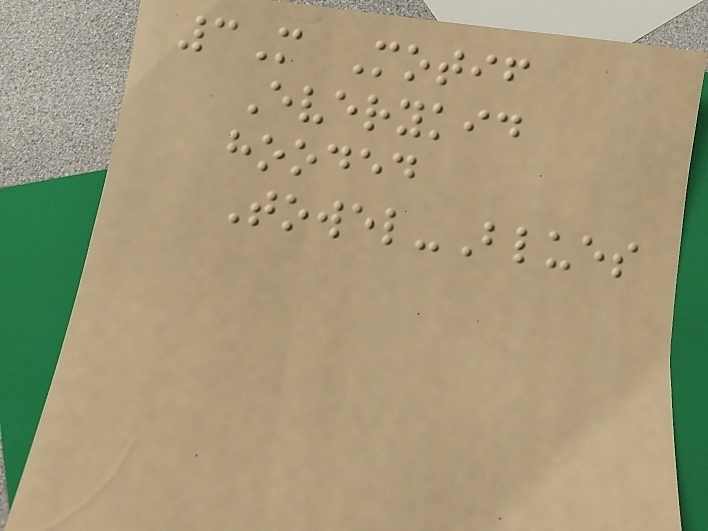3M Motif
Everykid
hooded
Towel-Blues
